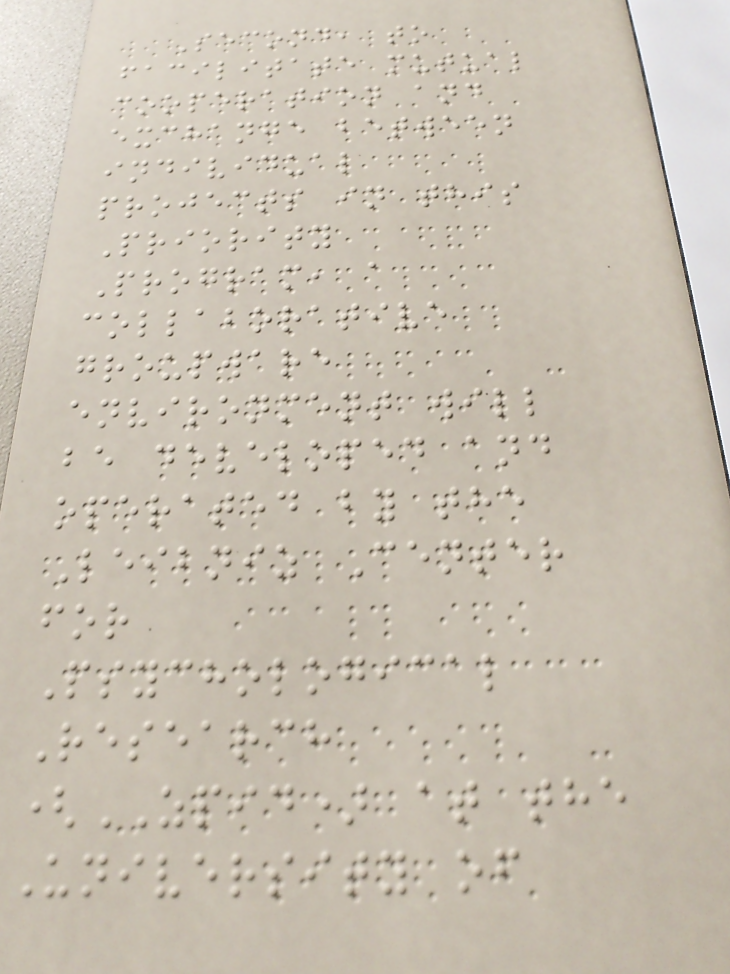Second, to
facilitate mutual
cooperation and
exchange between
individual
projects in this
Priority
Program, a
collaborative
groupware
environment will
be developed and
operated by the
Leibniz Center
for
Psychological
Research
(ZPID) at the
University of
